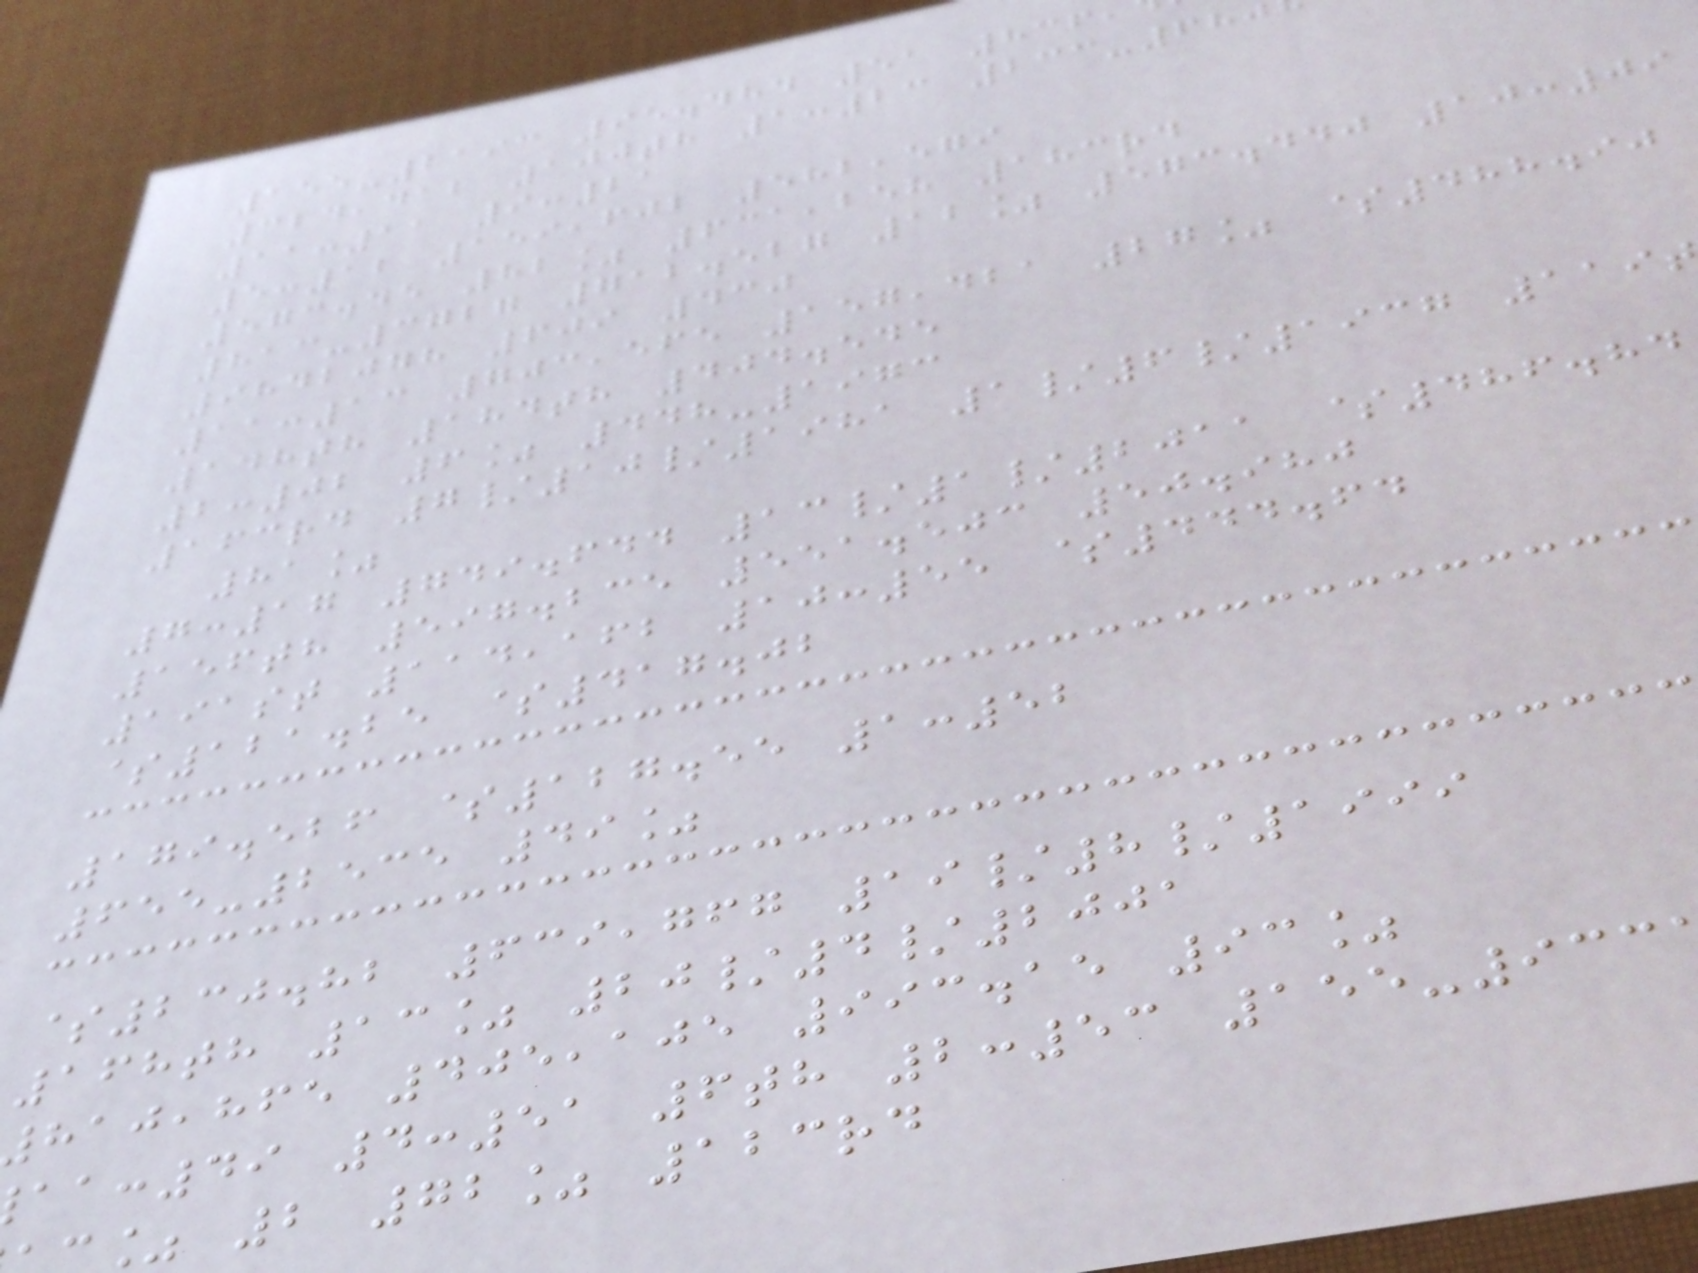155-2193 95.484 51 836,
324,412 100th 1:23 233-680
11:11 9:21
5:12 159,602 582,579
573.45 82% 631,258 183rd
813-3727 712.527 12% 573.440 10:09
9842078 609 430
11:13 703,565 157,421 27% $488.90
148th 184th 404.545
2:02 6% 448-1973
163rd 7/10/1981 1/6/1937 119
81%
7:17 749.644 13/1/2011 $486.84
156th 597.235 551.503 50.980
191st 114,162 10:55 $444.64
$121.25 $417.02
179.526 $127.55 1:52
655-2535 49%
$230.82 639,767 19/8/1999
168th 13% 20/4/2001
,hfe 405,105 993.15 93%
:49 4:51 6th 2:53 155-933
% 2 72% 123rd
